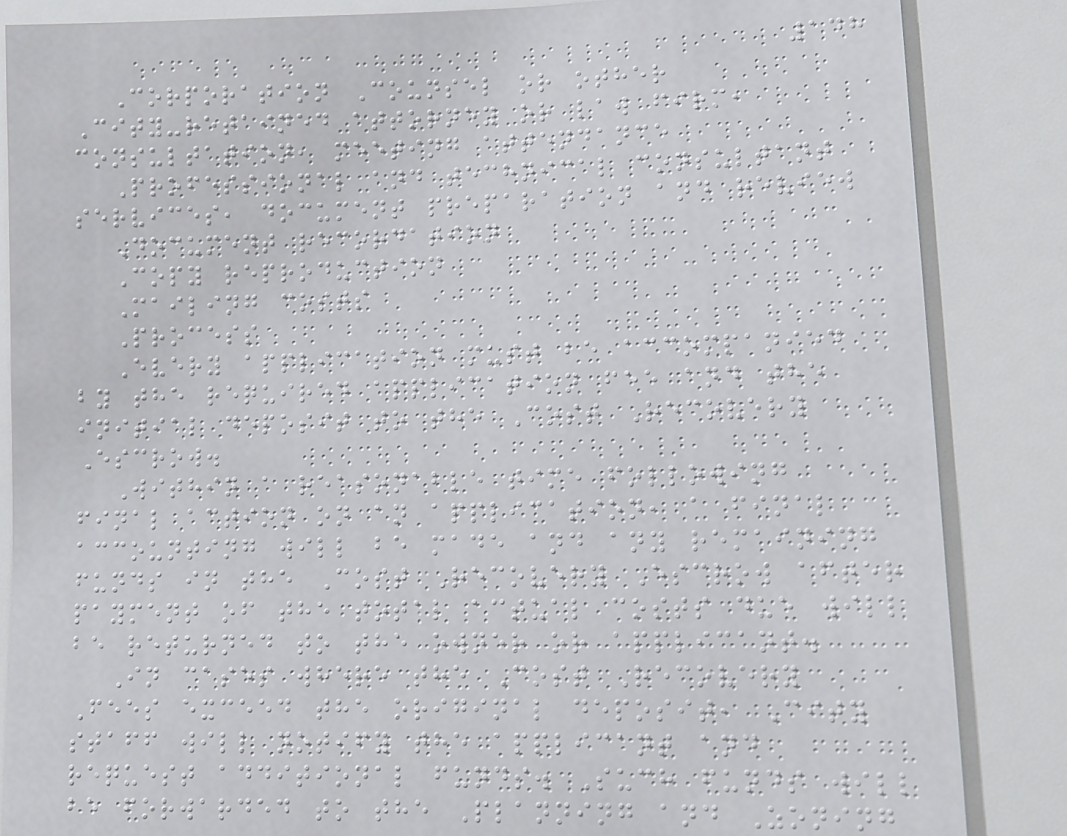148
Corporation Counsel or other
City-retained attorney or law firm,
consultation, meeting attendance
Professional and technical consultant
services, document preparation and review
Document recordation
Copy reproduction
Mailing costs
Process
Every application must be accompanied
by the required application fee and the
initial deposit to the Cost Recovery
Escrow.
Within a reasonable time following
final action on an application, a final
accounting will be made and any remaining
funds in the Cost Recovery Escrow after
payment of the total actual costs due will
be returned to the owner or applicant.
In cases where the Cost Recovery
Fees exceed the original deposit, City
staff will notify the applicant and
request additional funds. Such funds will
be forwarded to the Planning and Zoning
